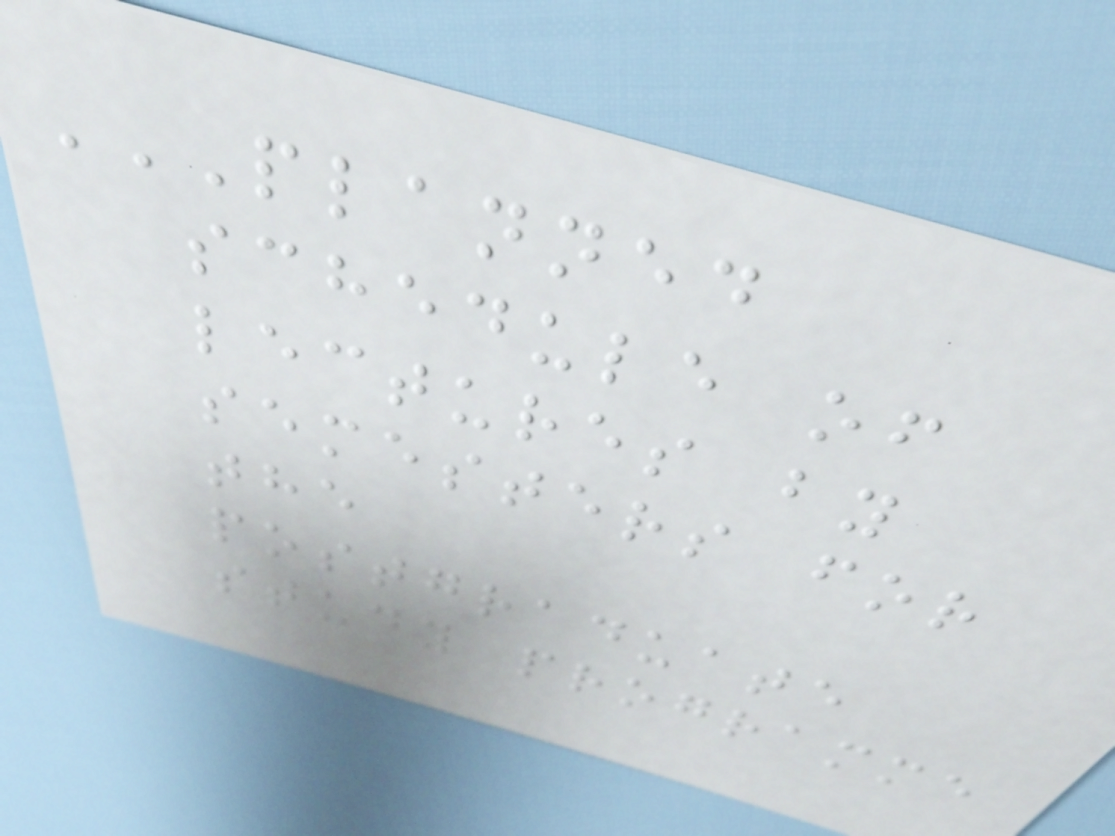PLANNED
SCHEDULE OF
LECTURES BY
SEMESTERS FOR
THE
POSTGRADUATE
STUDY PROGRAMME
